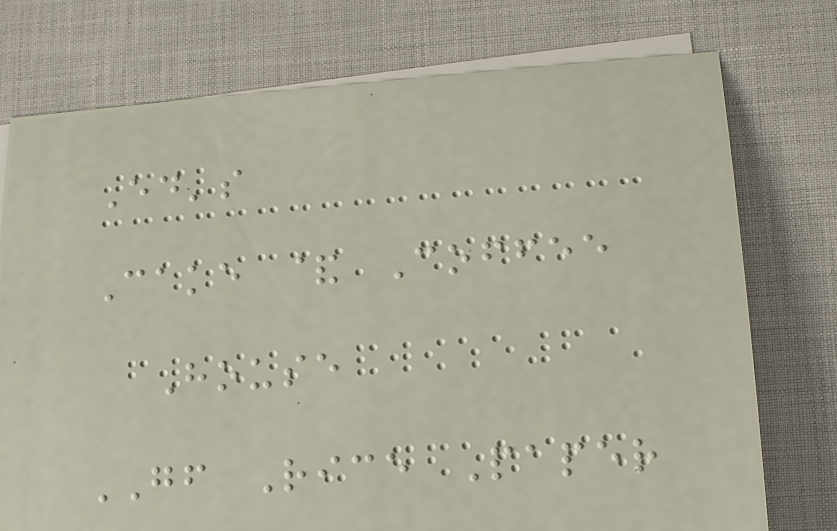Ed's
Cake & Coffee
House
GF Rice Paper
